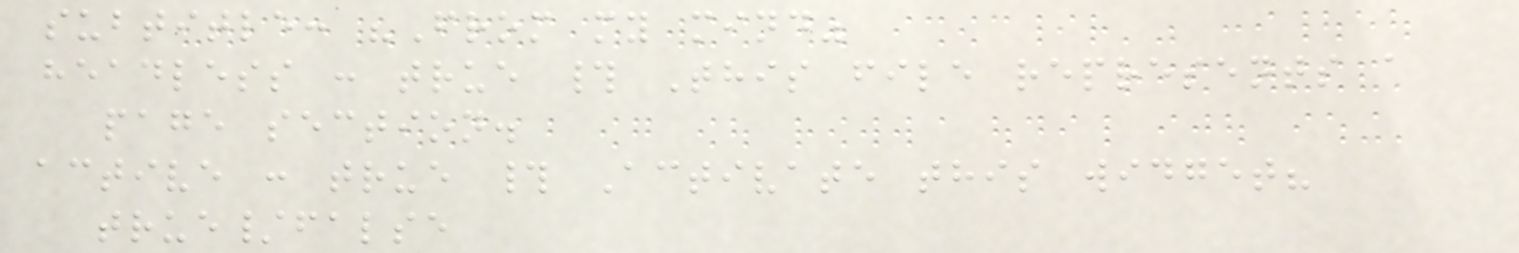subtitle: "From my mind"
headless : true # This file represents a
page section.
active : true # Activate this widget?
true/false
